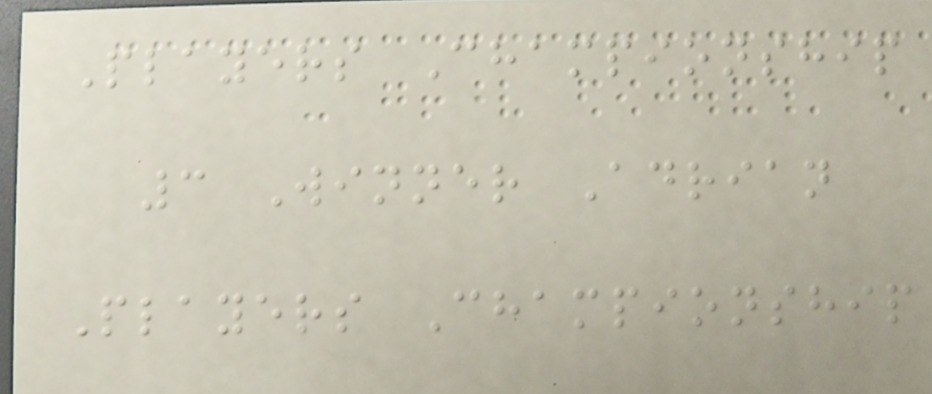Players Championship
3 Winner Adrian
Players Championship
